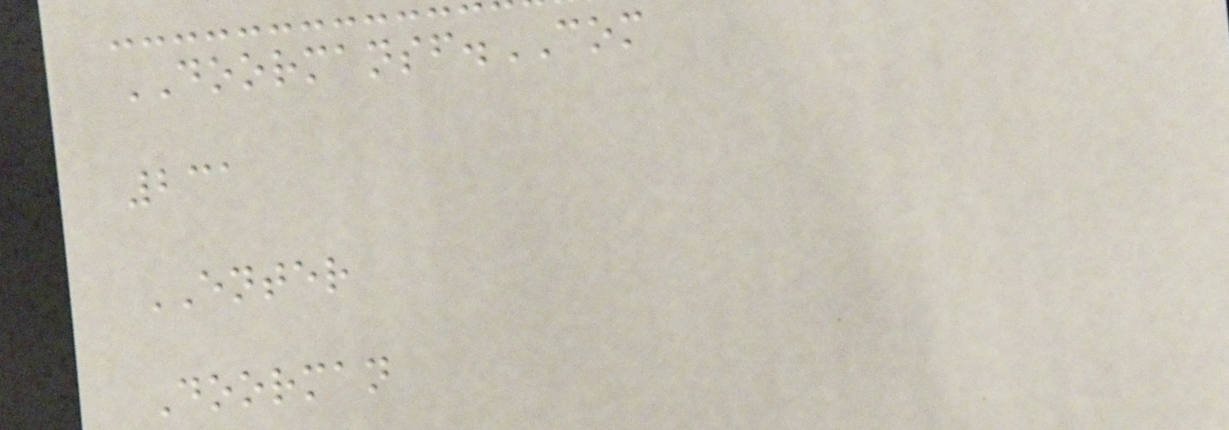DOORMANSF.COM
231
ENTER
Doorman
